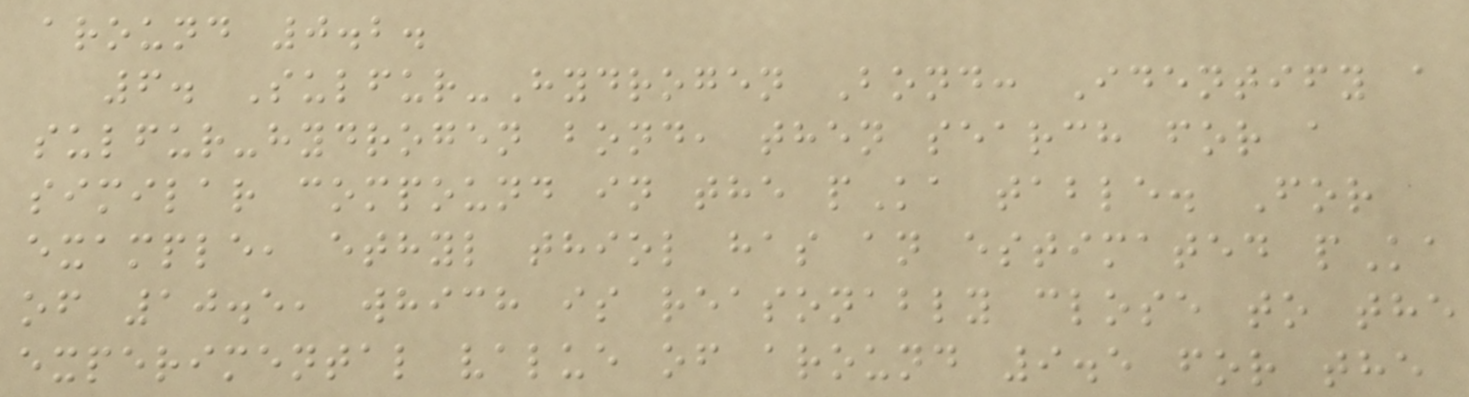around 0.2.
6. Sulfur-Hydrogen Bond: Identify a
sulfur-hydrogen bond, then search for a
similar compound in the pKa table. For
example, ethyl thiol has an estimated pKa
of 10.5, which is reasonably close to the
experimental value of around 9.5 for the
